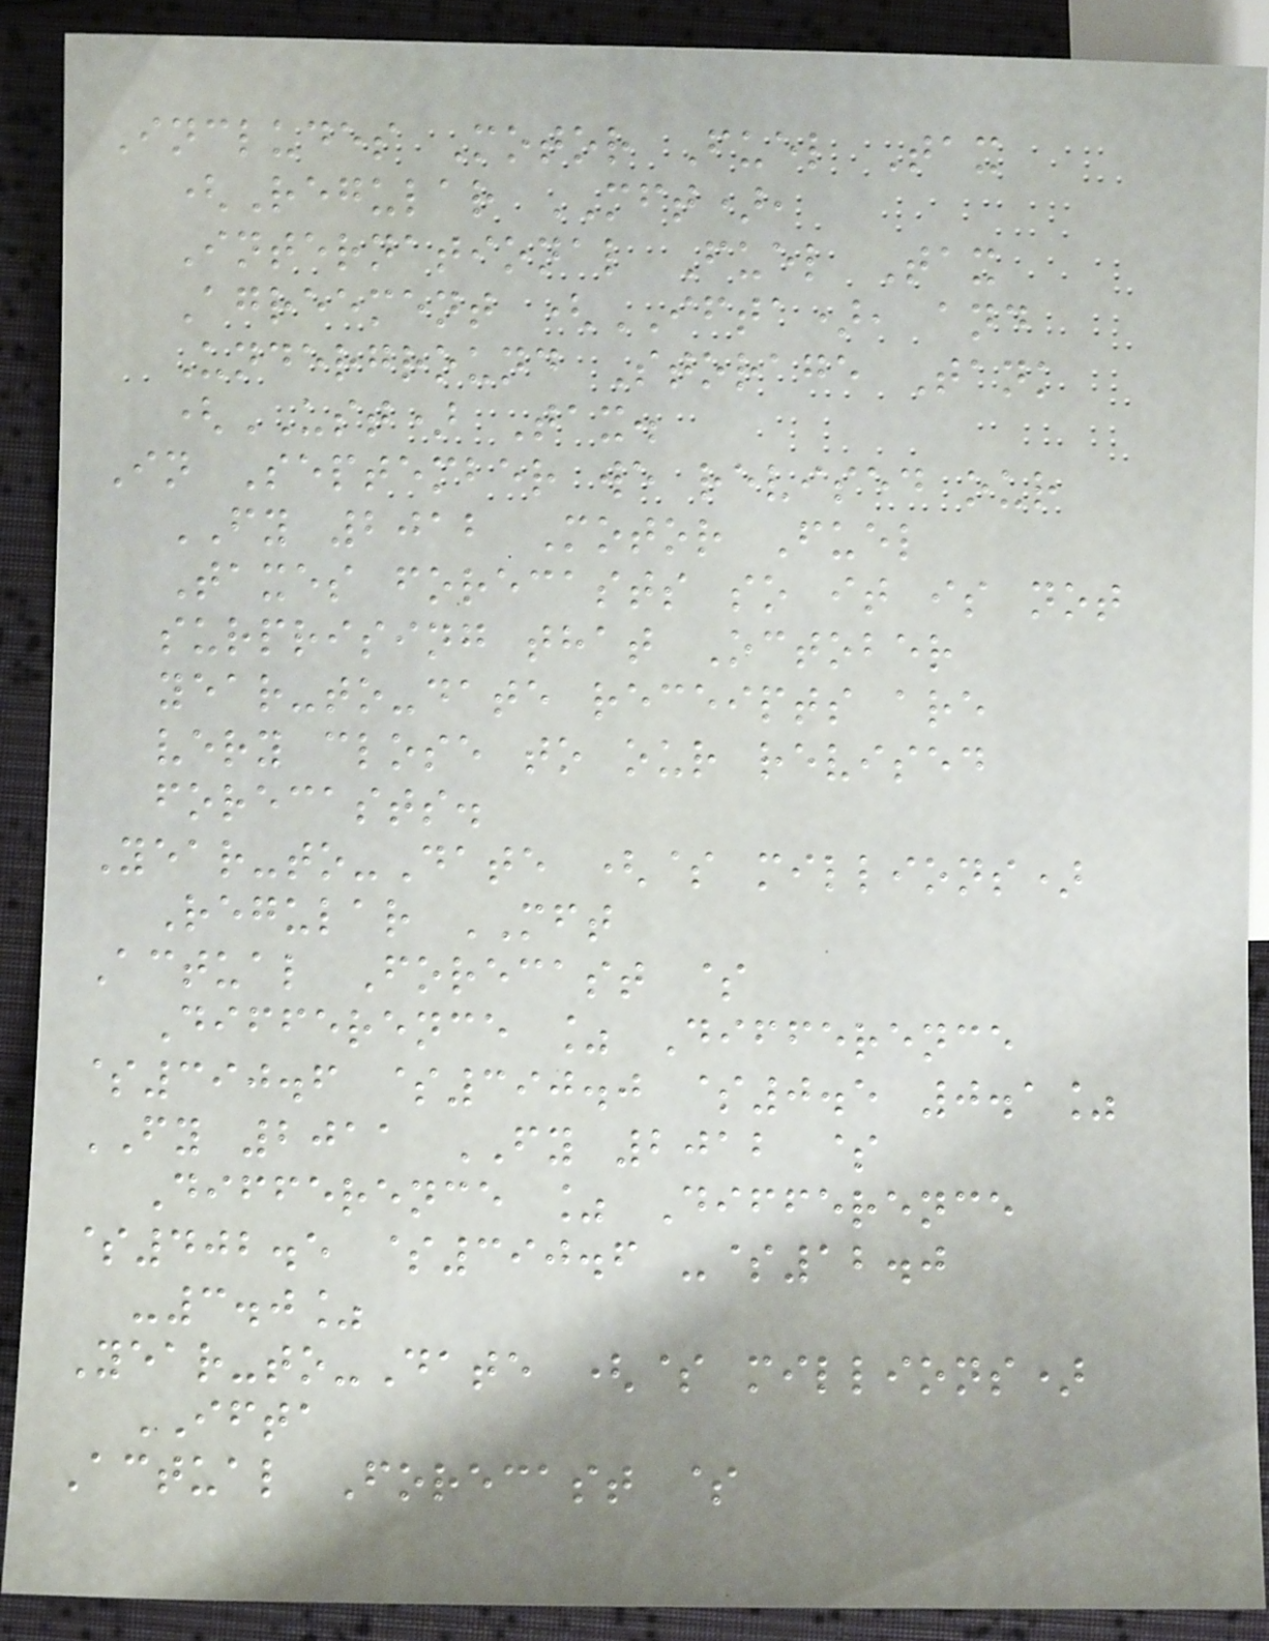Includes Motor Fuel Tax
(Regular MFT),
International Fuel Tax
Agreement (IFTA), and
Underground Storage Tank
(UST) Tax.
In September we revised our
FY 2012 Motor Fuel
Taxes forecasts so it is not
surprising that October
year-to-date receipts are
very close to our revised
forecasts.
Year-to-Date ($ millions)
Regular MFT
Actual Forecast $
Difference % Difference
$390.6 $390.0 $0.5 0.1%
FY 2011 FY 2012 $
Difference % Difference
$402.5 $390.6 -$12.0
-3.0%
Year-to-Date ($ millions)
IFTA
Actual Forecast $
